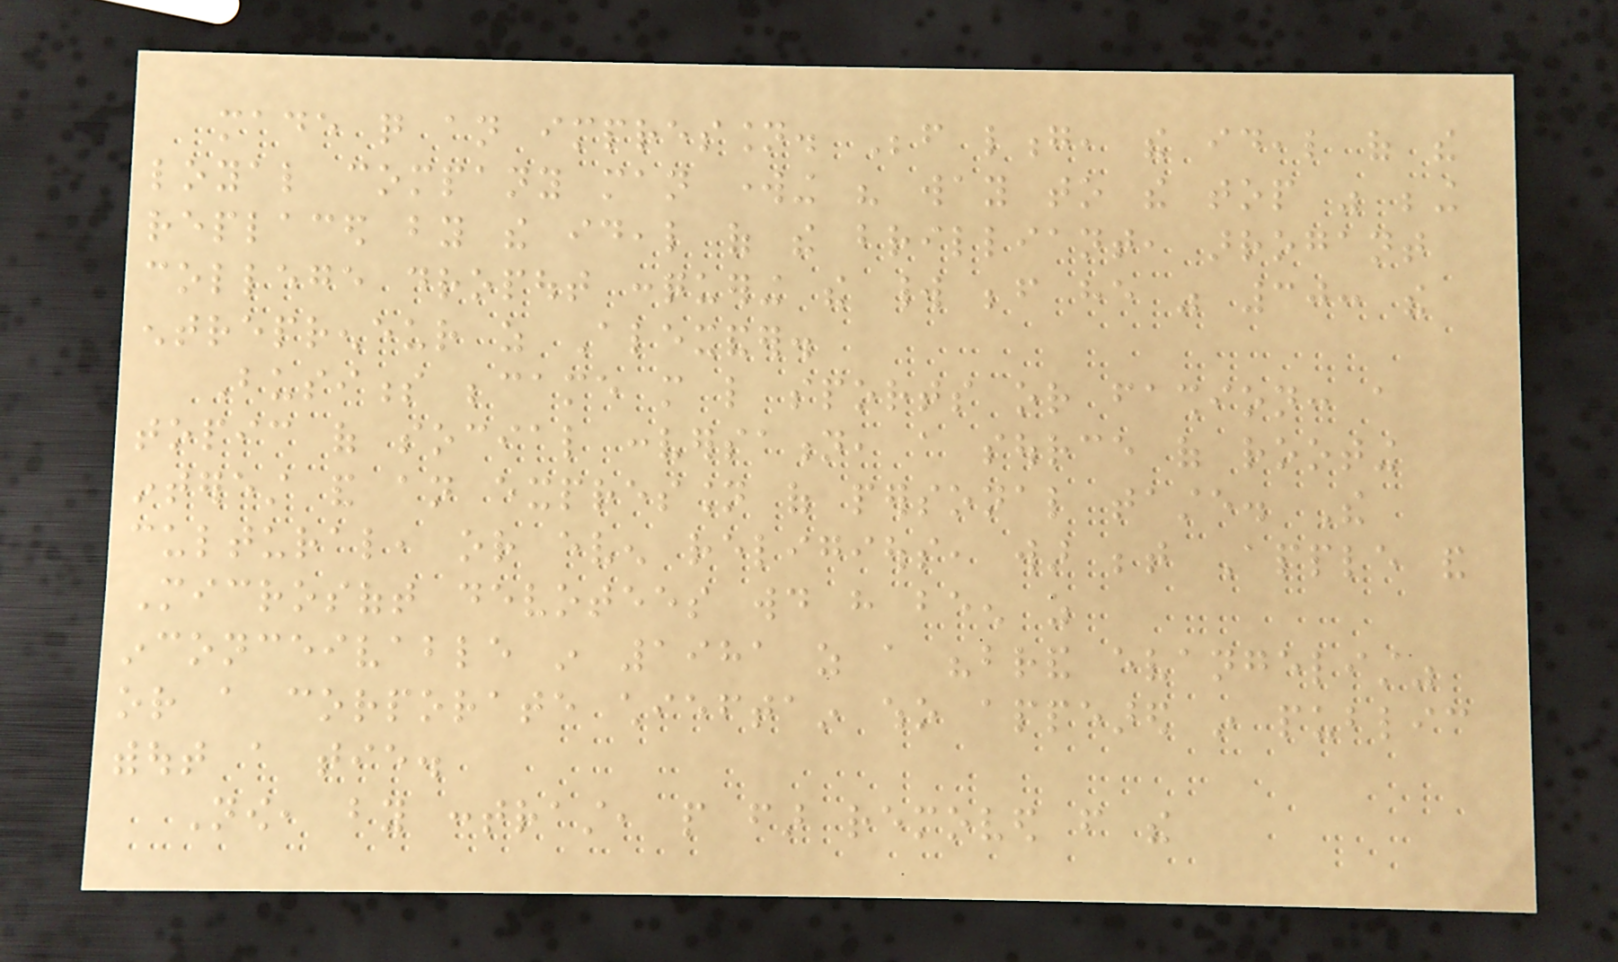made quite an impression. Before long, the ideal of the
loyal company man working his way to the top was being
replaced by the ideal of the brilliant, arrogant
college dropout conquering the world before he was 30: the
entrepreneur as Alexander.
Business became more like sports or fashion: a
topic of social conversation, a source of rooting
interest and an expression of personal taste. The
cultural, or even religious, war between Apple and
Microsoft devotees would have been as
inconceivable in 1981 as a "brand evangelist"
or a corporate chieftain who appeared in public
without a tie.
Now, by contrast, people far removed from the
